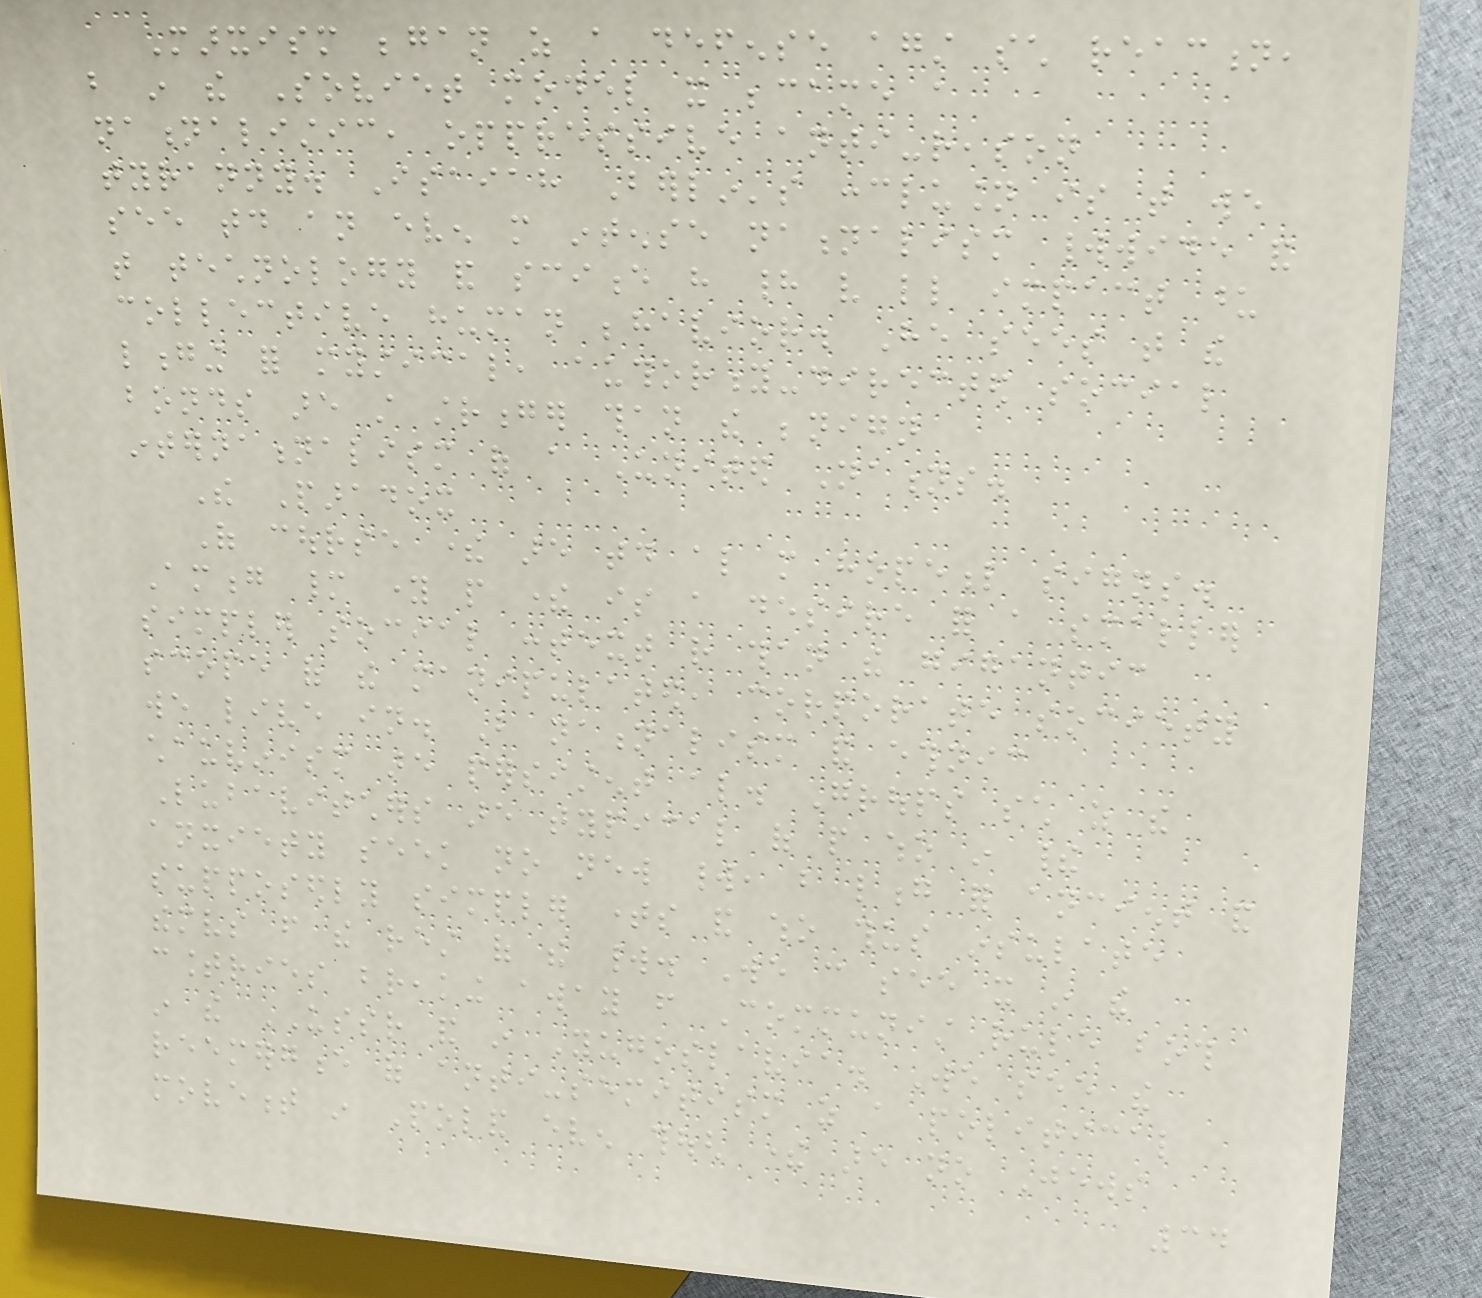Marxism began as a defense against such reaction,
but in the Soviet model it became a
nationalistic, oppressive anti-reason
tyranny. Isaiah Berlin's conclusion is that we
see today an even more intense nationalism worldwide and
that technology and science have had very little impact upon
collective human behavior. He sees that the
longing for mystical, authority-directed social
bonds are still stronger than the benign
internationalism of a United Nations.
The Paradox
Of course there are today also more hopeful signs.
Among many young people there is a desire for a smaller
simpler social context rather than the gigantic
scope of the manipulated, corporate society
we live in. But nationalism and ethnic
chauvinism are persistent also. Groups such as the
Lubavitchers are typical of people who in their
anxiety seek no new world, but long for ancient and
supposedly simpler times and who thus insulate
themselves from the rest of the world. We can see it in the
countries breaking away from Communist rule both
in the USSR and in Yugoslavia. We see the
reemergence of anti-semitism as a political
movement in Poland even though there are no Jews
34
